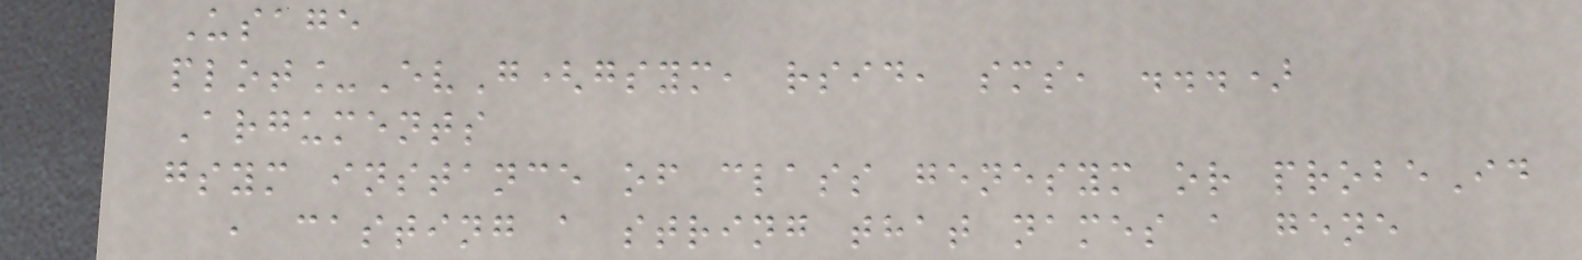Usage
plot_EvG(gsym, rsid, sms, ...)
Arguments
gsym instance of class genesym or probeId
, casting a string that names a gene
